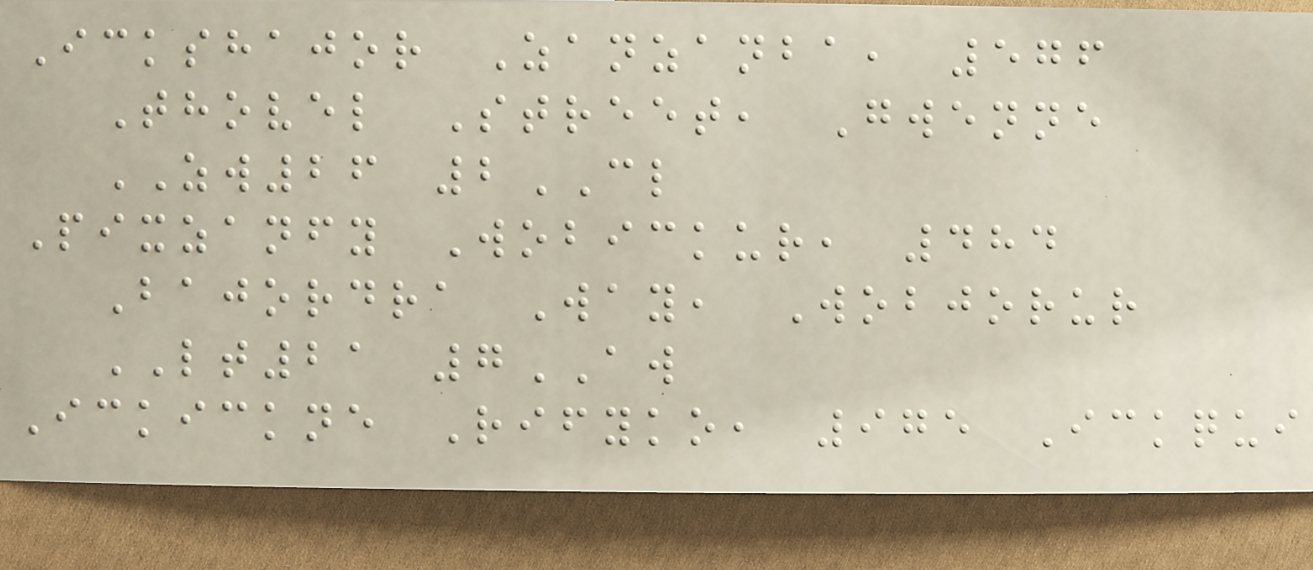Ickshajor Zanzanba, 576
Thovel Street, Gwenne
ZW26 2CL
Pixzanfy Wobickur, 484
Bajordra Way, Wobjorur
LT21 7AW
Ickickne Rifyko, 975 Ickqui
